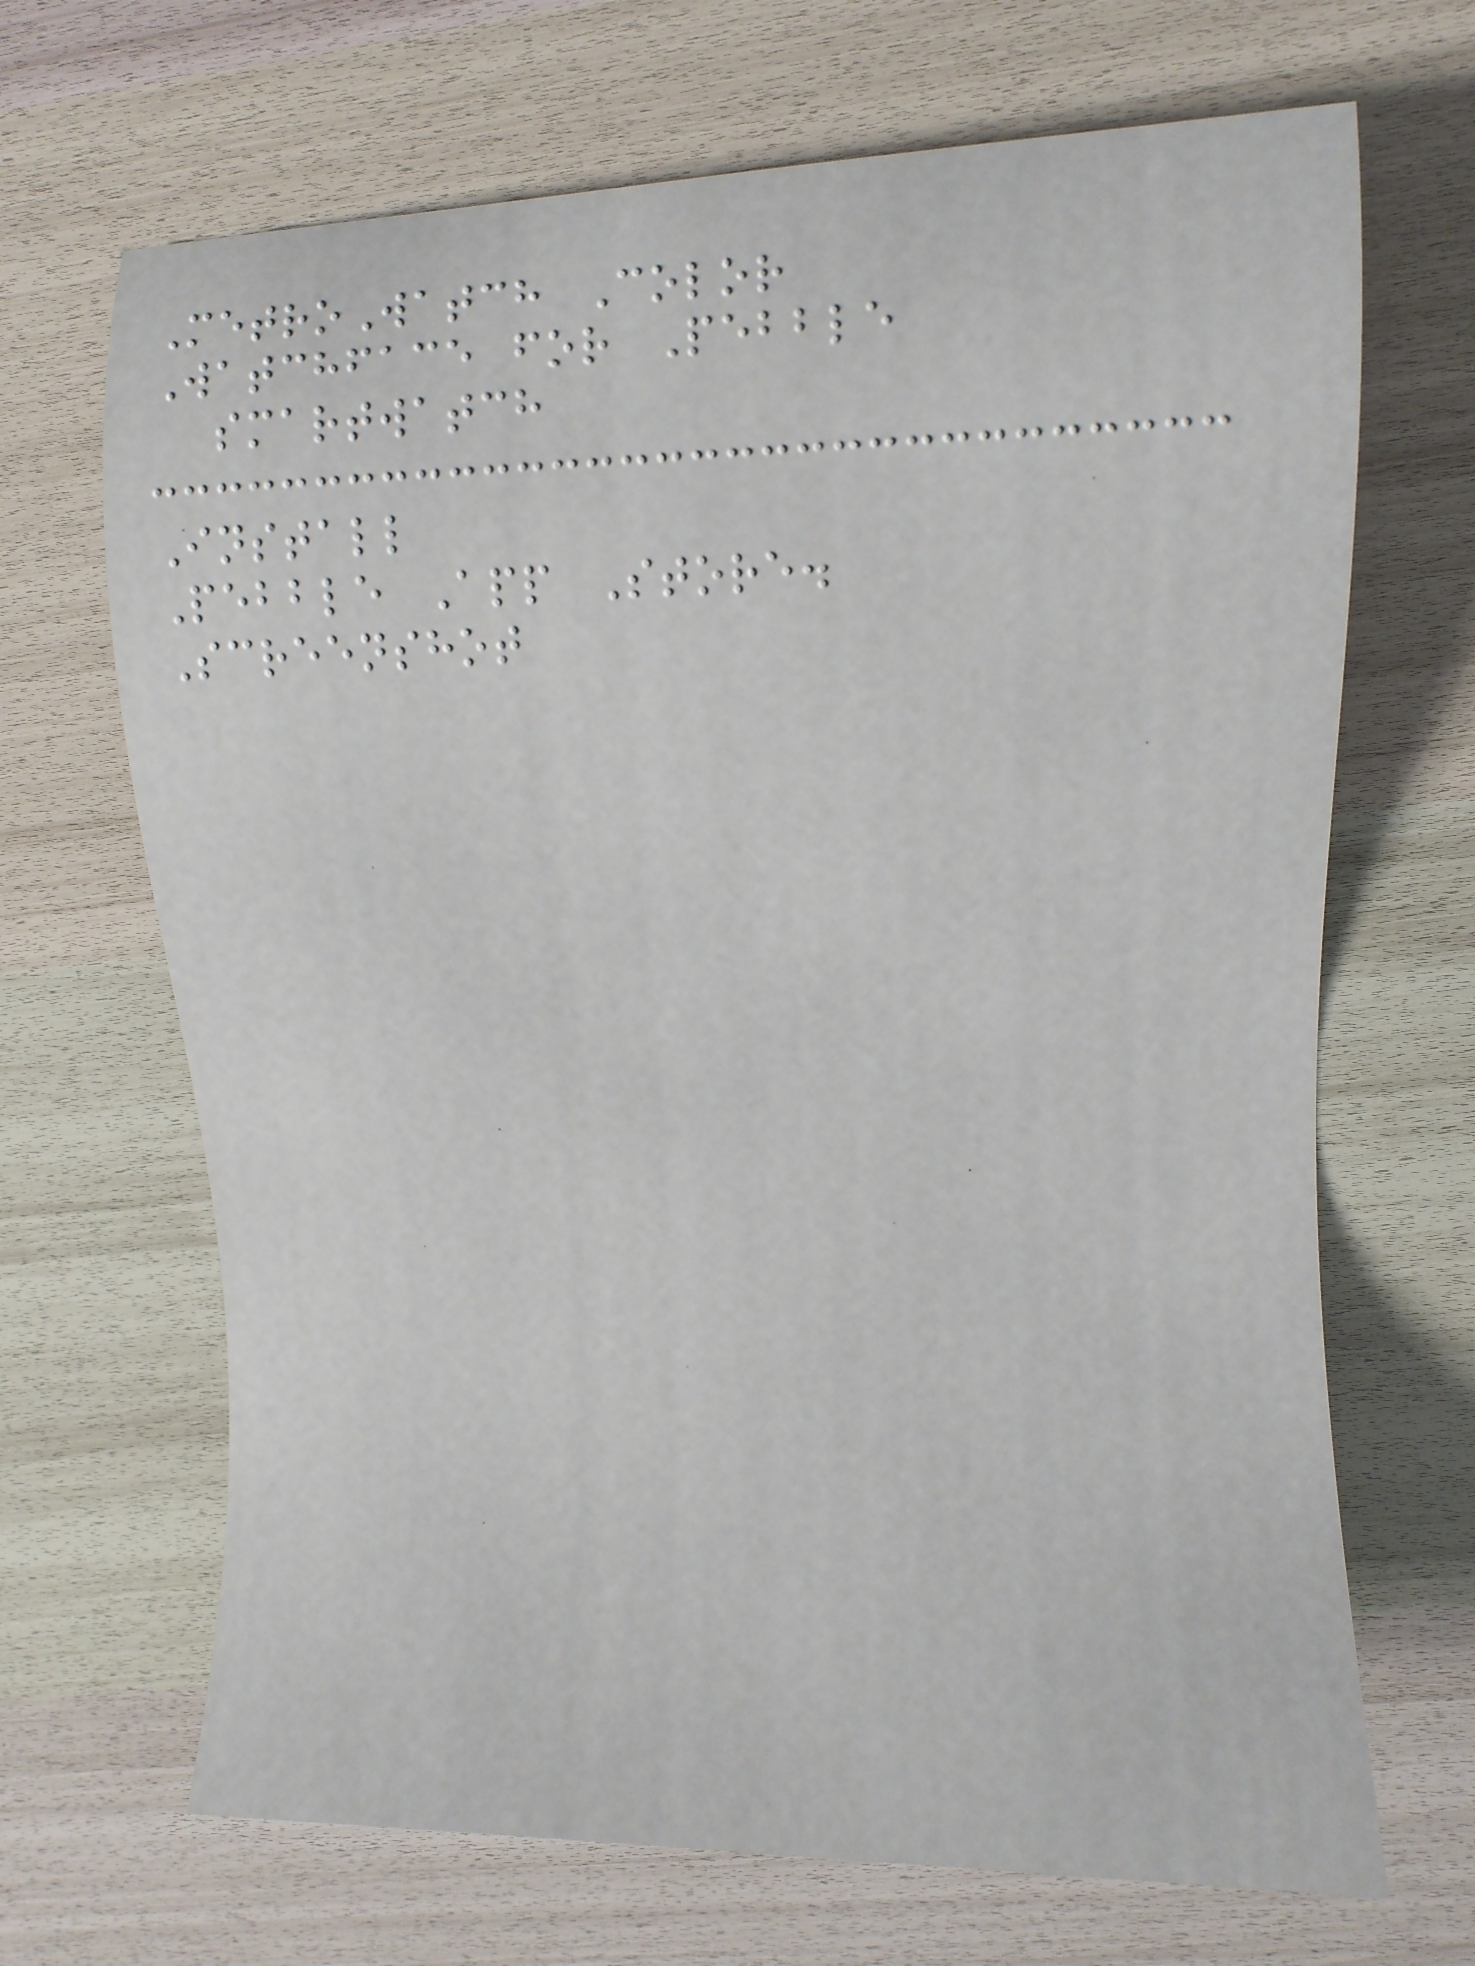MetroWatch Color
Watchface for Pebble
smartwatch
Install
Pebble App Store.
Screenshot
